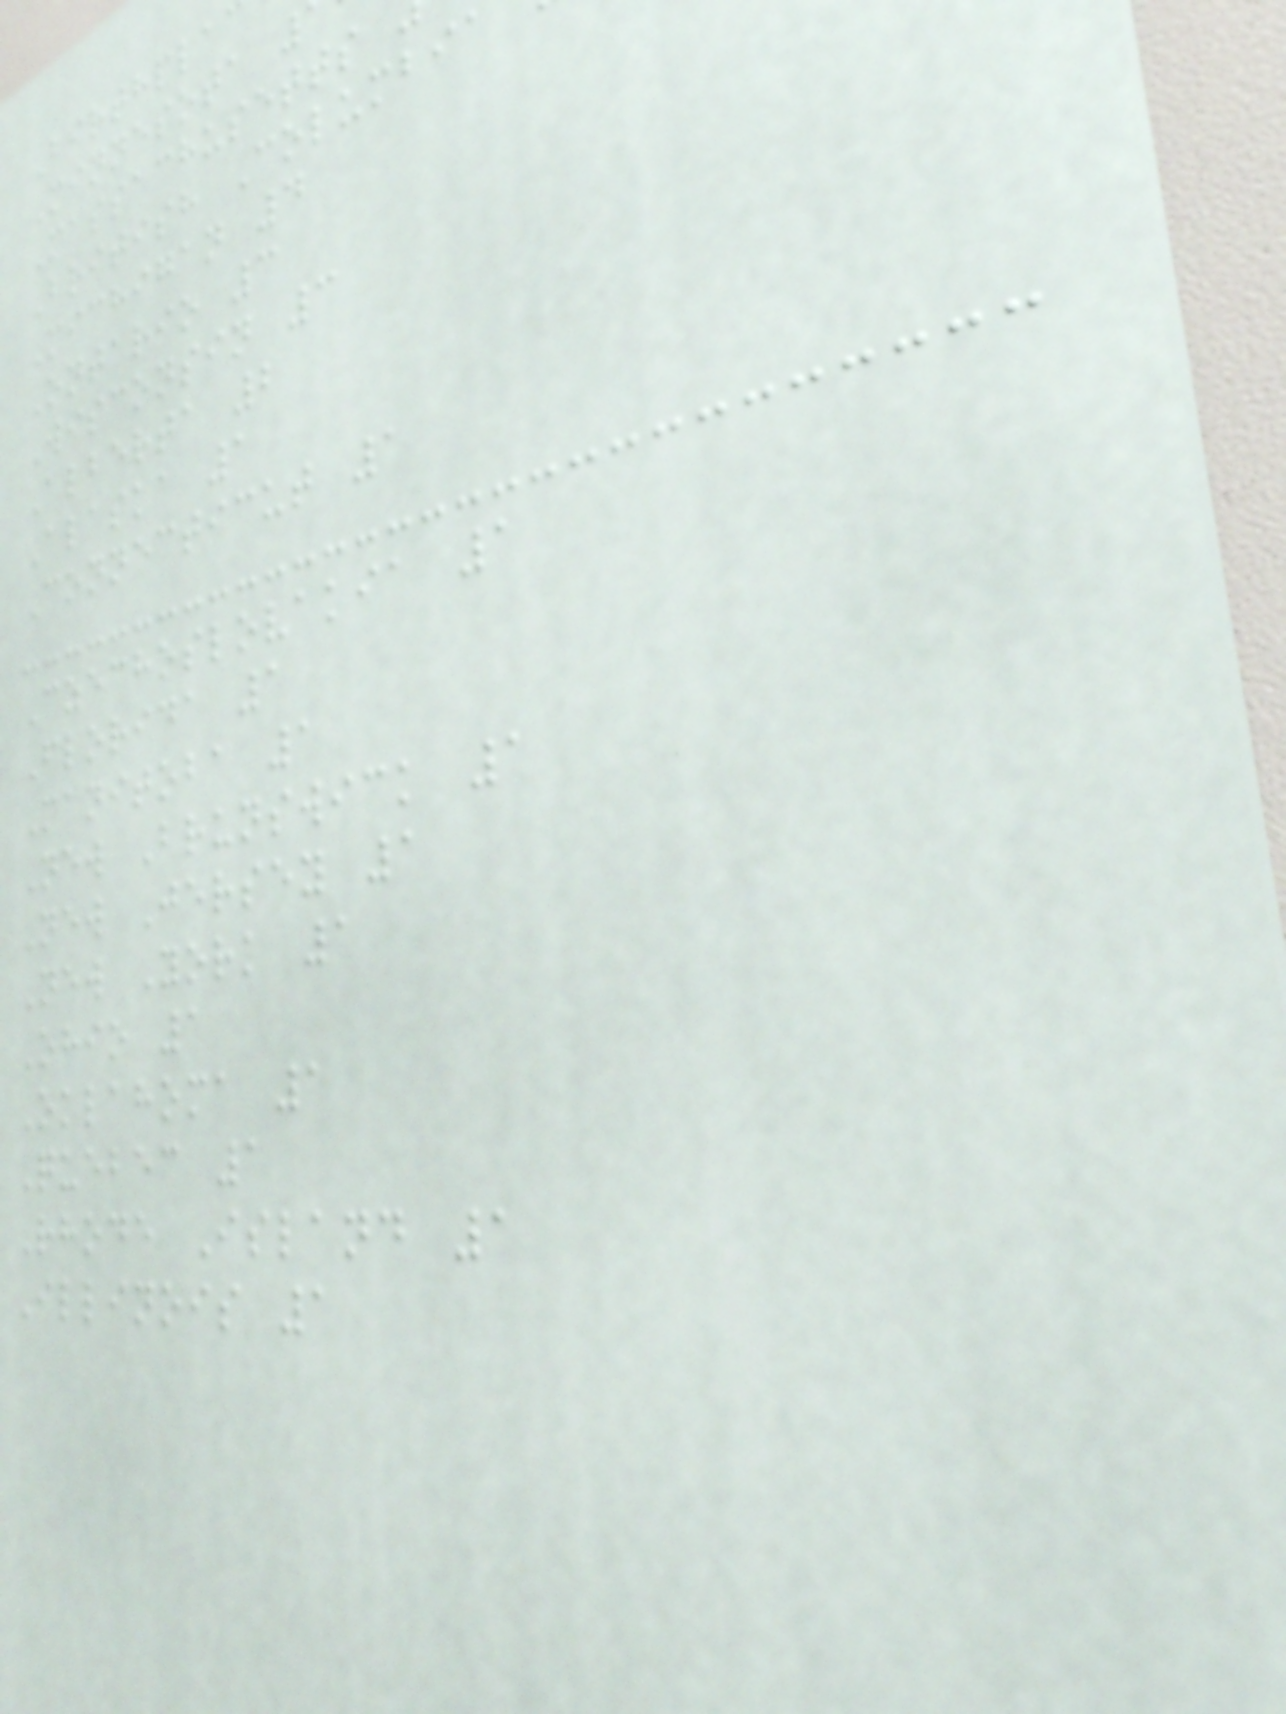Birthpla
Minnesota
Massachusetts
British Columbia
Michigan 4
Ontario 3
Wisconsin 3
Alberta 2
Alaska 1
Connecticut 1
Czechoslovakia 1
Florida 1
Manitoba 1
New Brunswick 1
New Jersey 1
New York 1
Ohio 1
Oklahoma 1
Quebec 1
Rhode Island 1
Illinois 1
